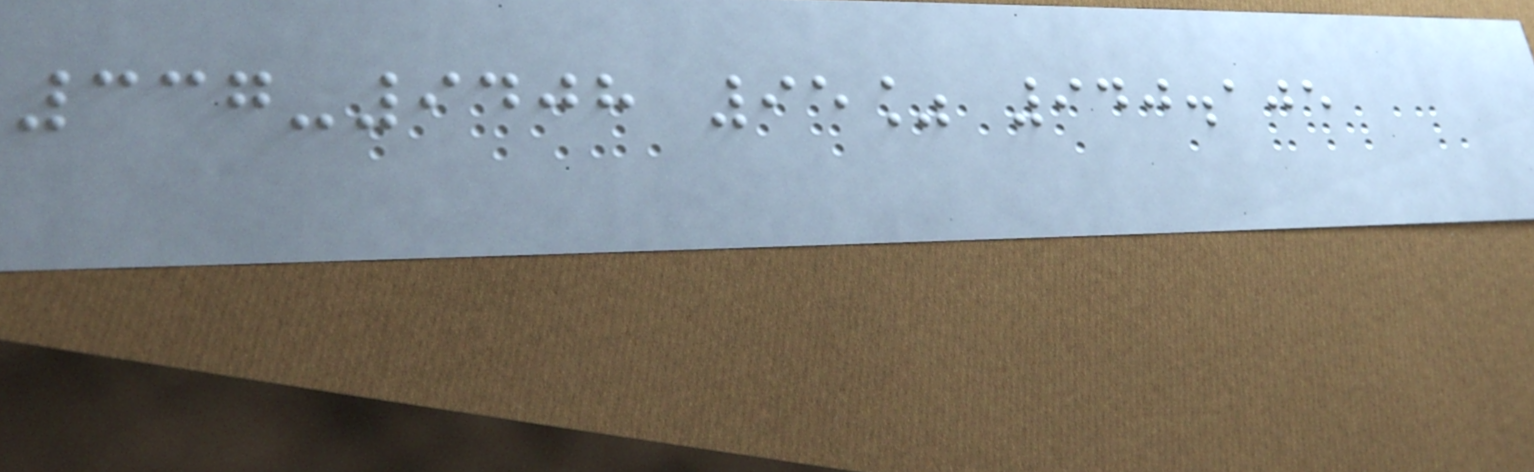337-9408 95% 940.105
